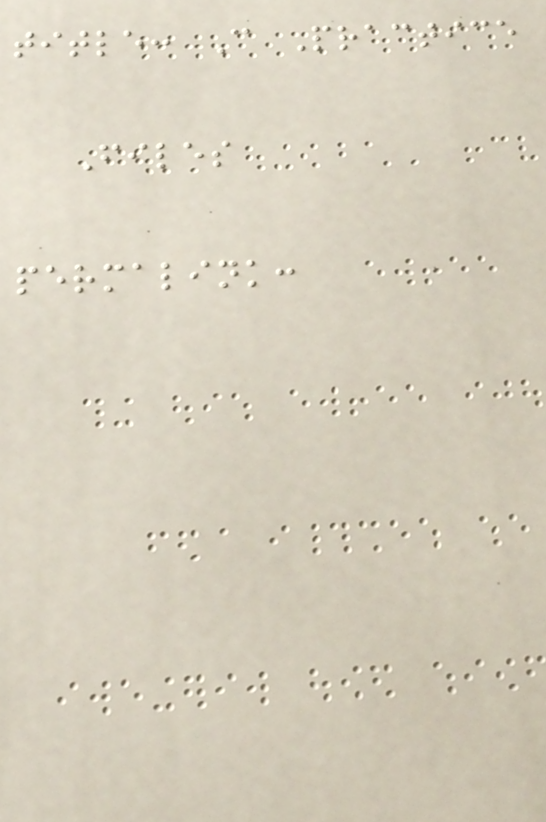title: C Practice
Files
permalink:
